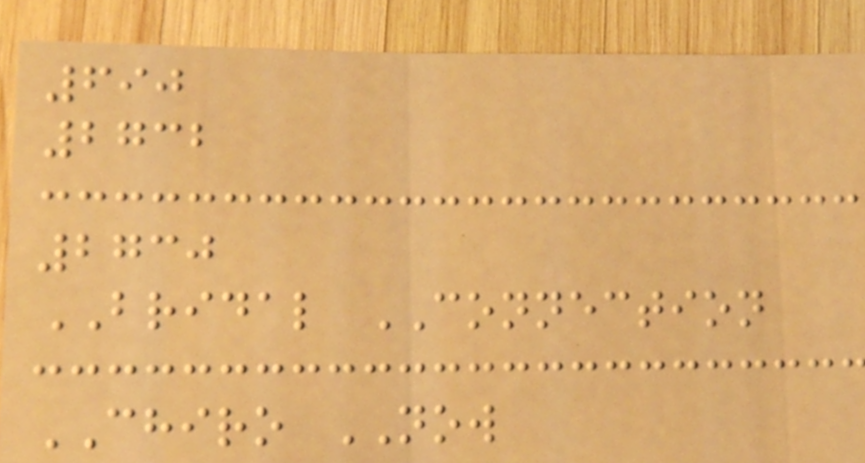690
2732
2730
BRIDAL CONNECTION
CHIRO NOW
